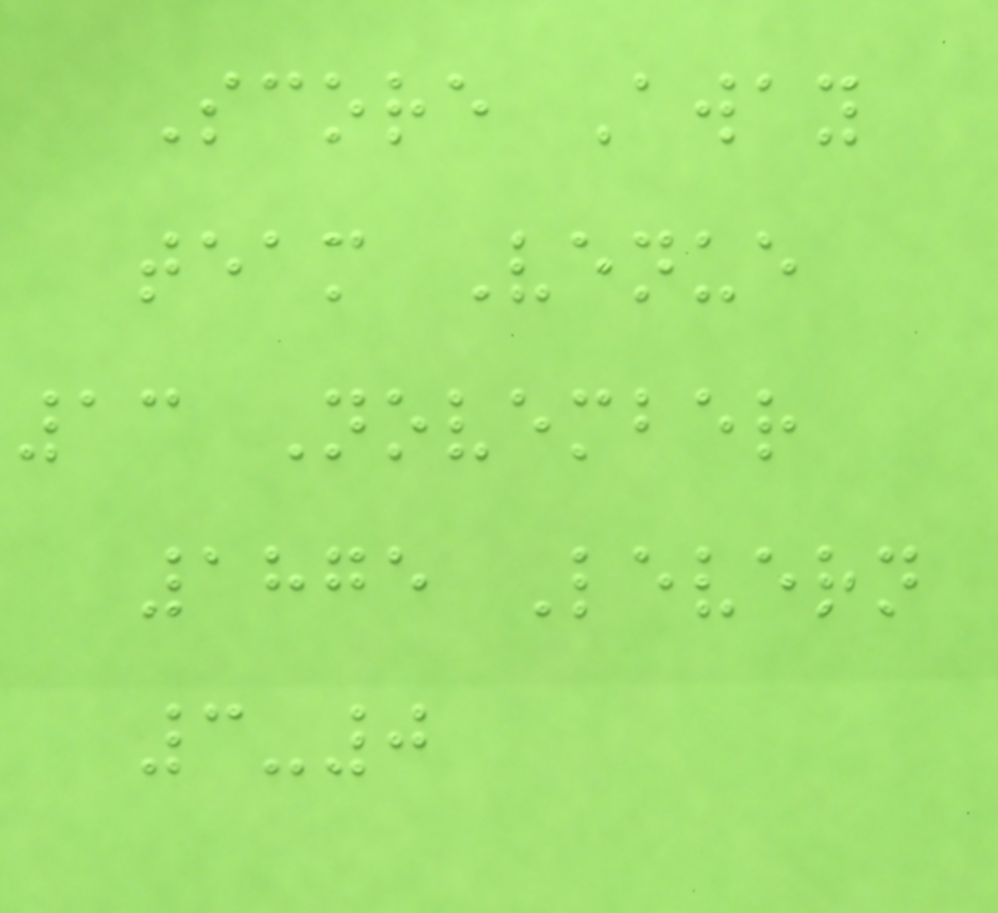Score Away
team Venue
13 November
1875 Levern
3-0
